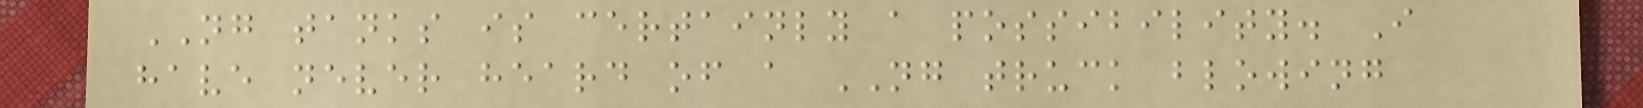NG tanks is certainly a possibility. I
have never heard of a NG truck blowing
